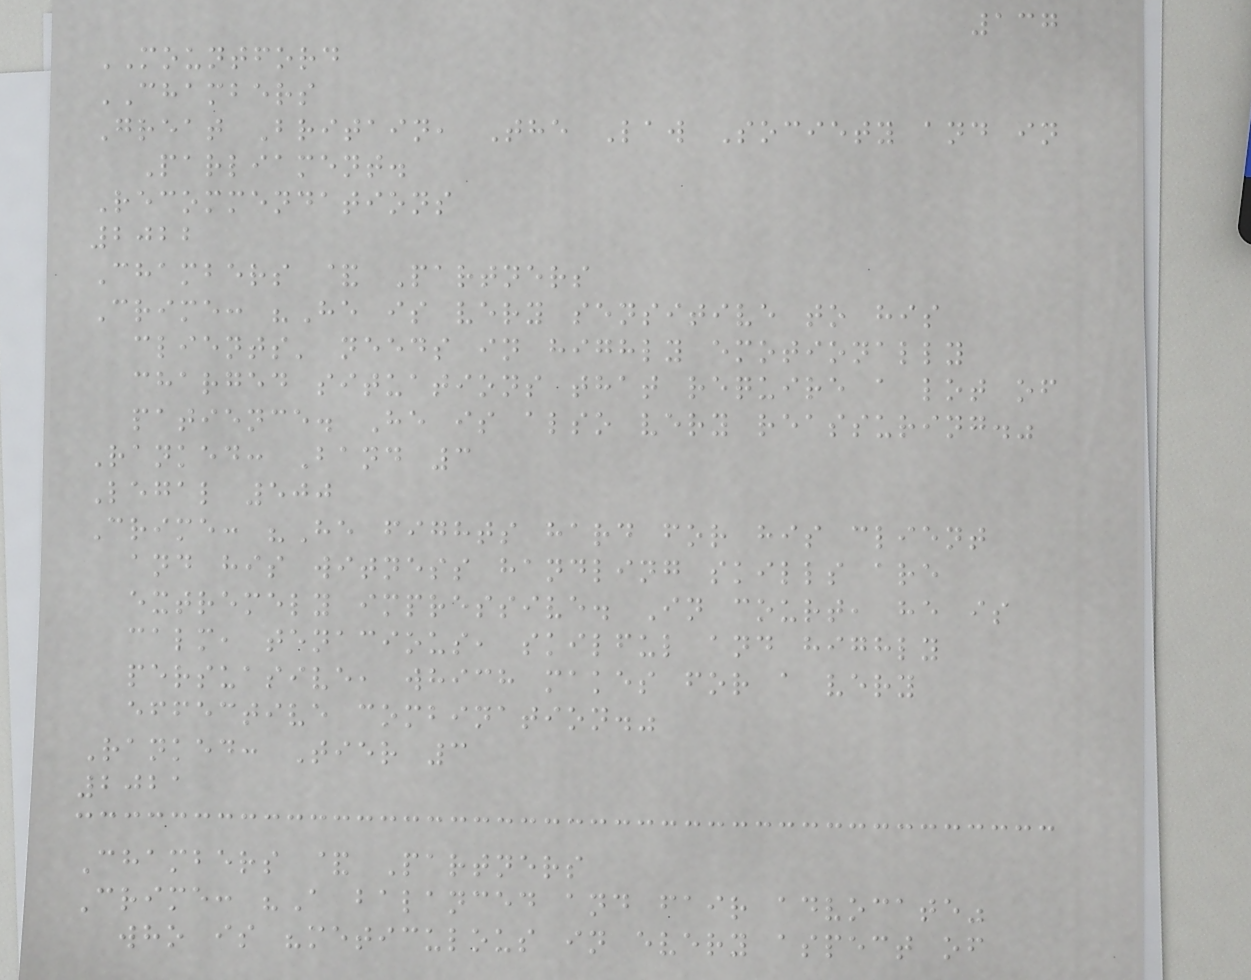137
MOUNTFORD
CHAMBERS
Great Britain, The Law Society and in
Parliament.
Recommendations
2022
Chambers & Partners
Crime: "He is very sensitive to his
clients' needs in highly emotionally
charged situations that require a lot of
patience. He is also very reassuring."
Ranked: Band 3
Legal 500
Crime: "He fights hard for his client
and his witness handling skills are
extremely impressive. In court, he is
calm, tenacious, skilful and highly
persuasive, which makes for a very
effective combination."
Ranked: Tier 3
2021
Chambers & Partners
Crime: "A balanced and fair advocate"
who is "meticulous in every aspect of
